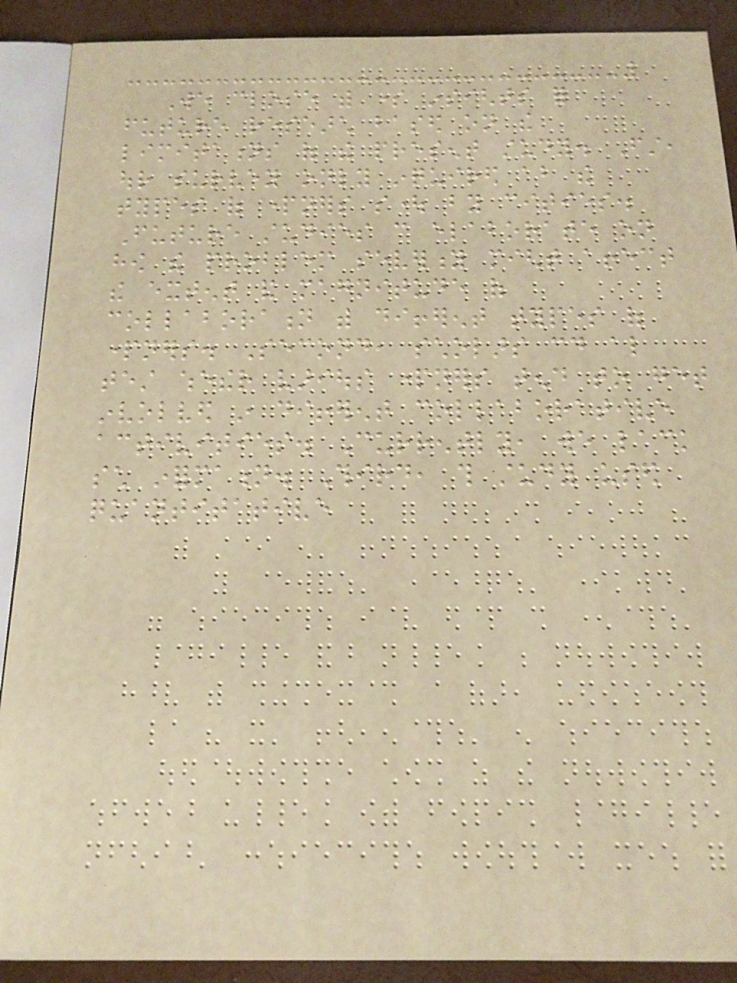We close with some insights for
future research based on the
limitations of the present study. First,
our survey only inquired about the
types of partners sought by cities.
Future studies can elaborate on
how the problem severity might affect
the extent and magnitude of
collaboration with different types of
partners. Second, scholars could also
test whether various partners tend to get
involved in different collaborative
activities. Currently, we lack
such information. Third, this study used
quantitative
